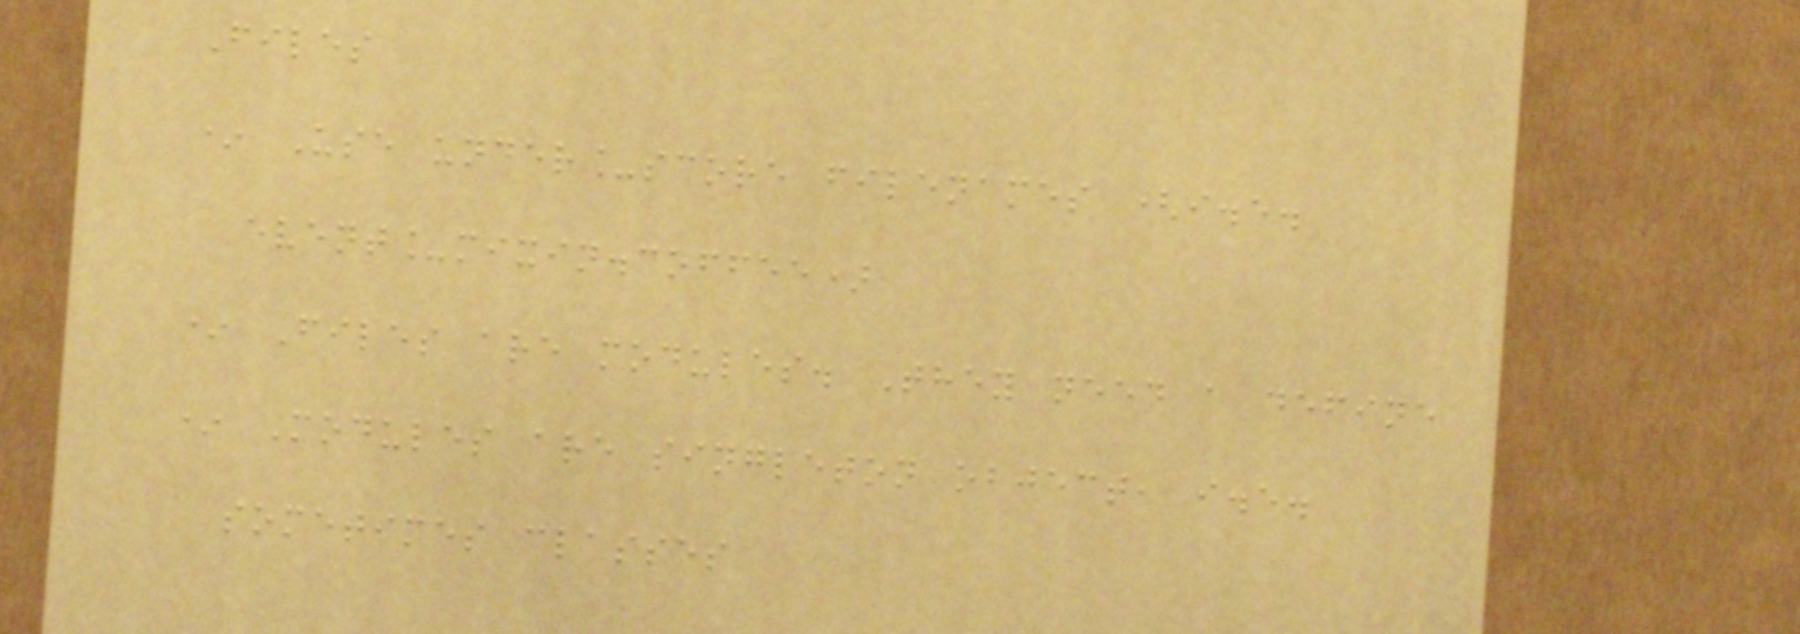Files
* Use under_score filenames (i.e.
event_mixin.coffee)
* Files are modules. They need a define
* Modules are singleton object, i.e.
sometimes classes
